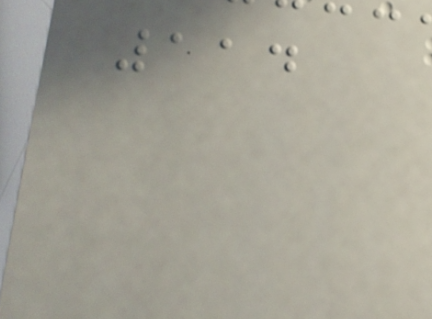114
